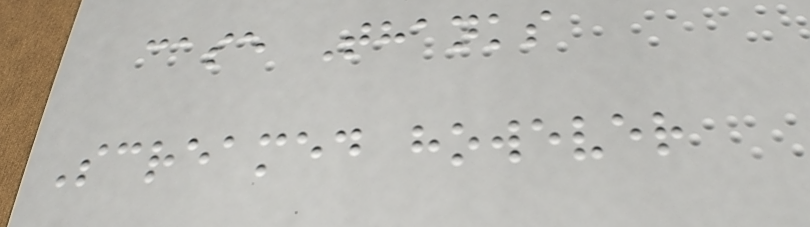case Thanks
Screamed however
